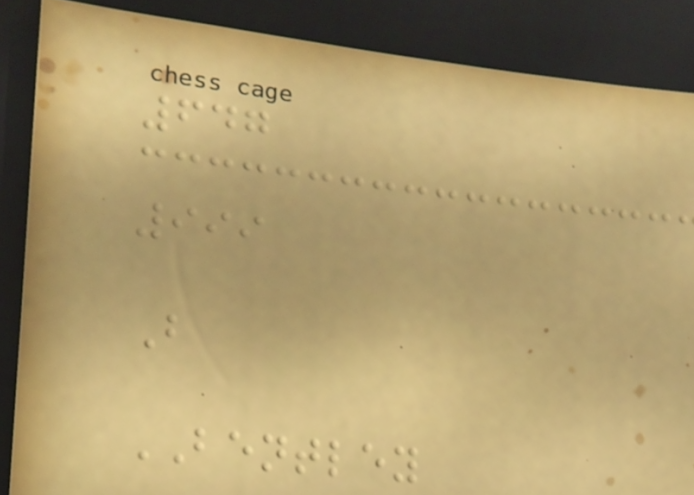647
999
B
BENTLEY
